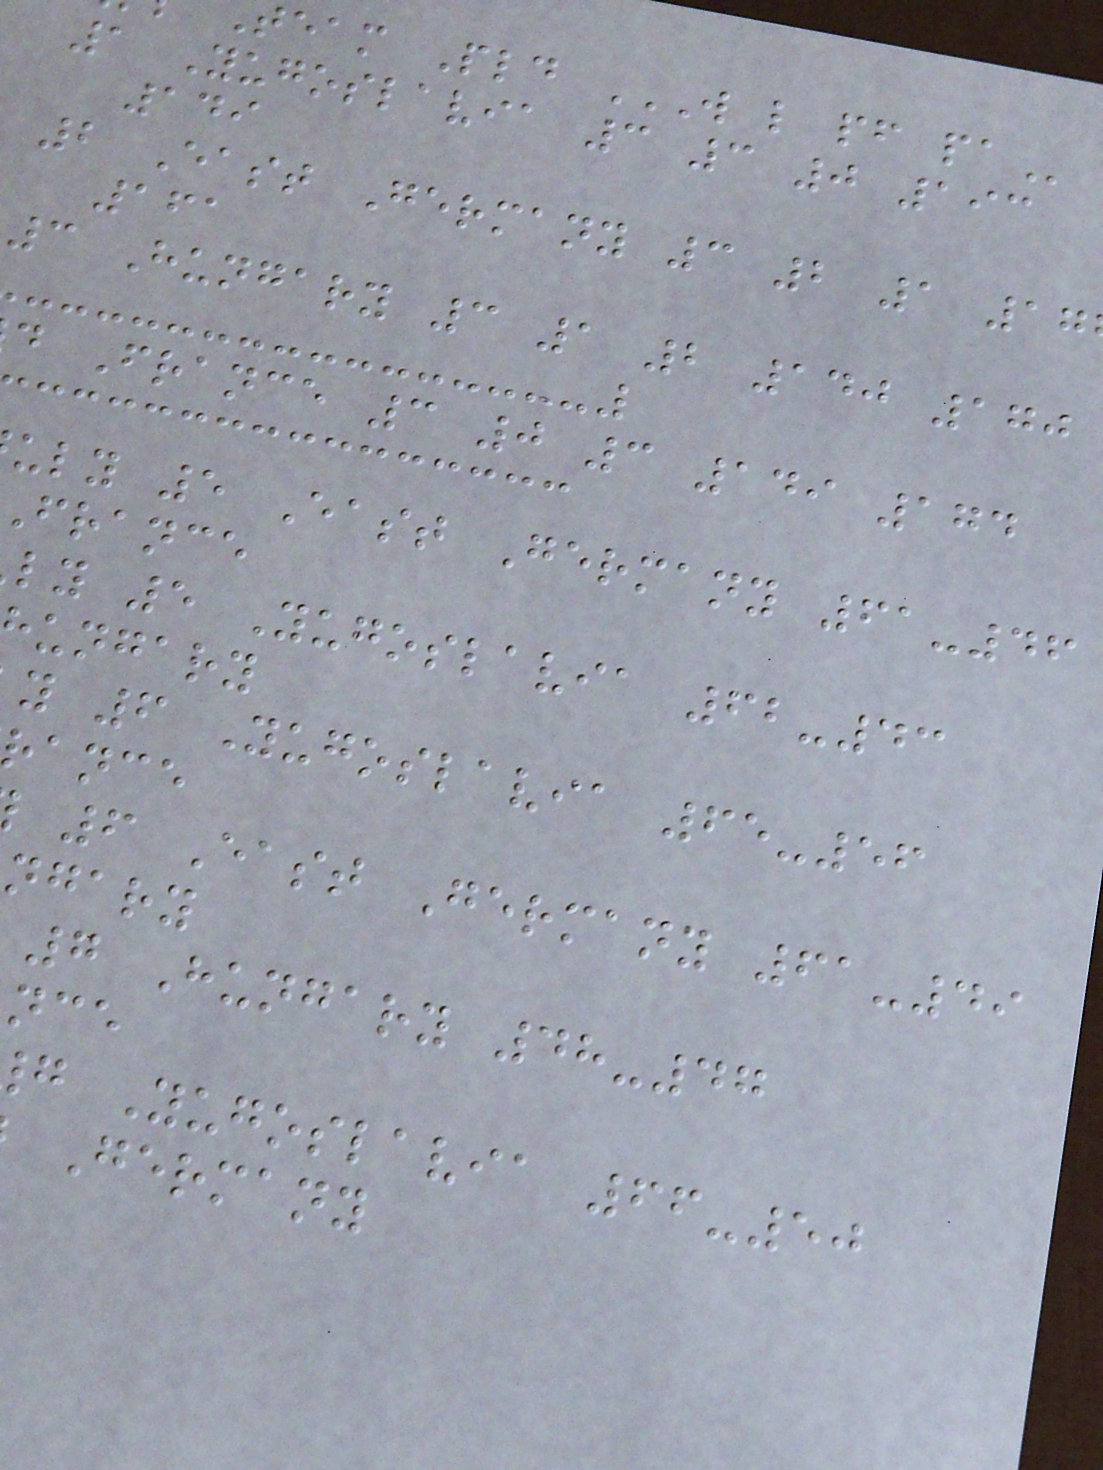team Pld W L PF PA
1 Yugoslavia 3 3 0 193
149
2 East Germany 3 2 1 17
161
3 Hungary 3 1 2 140 170
d France 3 0 3 149 174
uly 5 East Germany 61-46
france
ly 5 Yugoslavia 62-43
ungary
y 6 Yugoslavia 65-56
rance
6 East Germany 61-49
ngary
7 Hungary 48-47
g Yugoslavia 66-50
Germany
